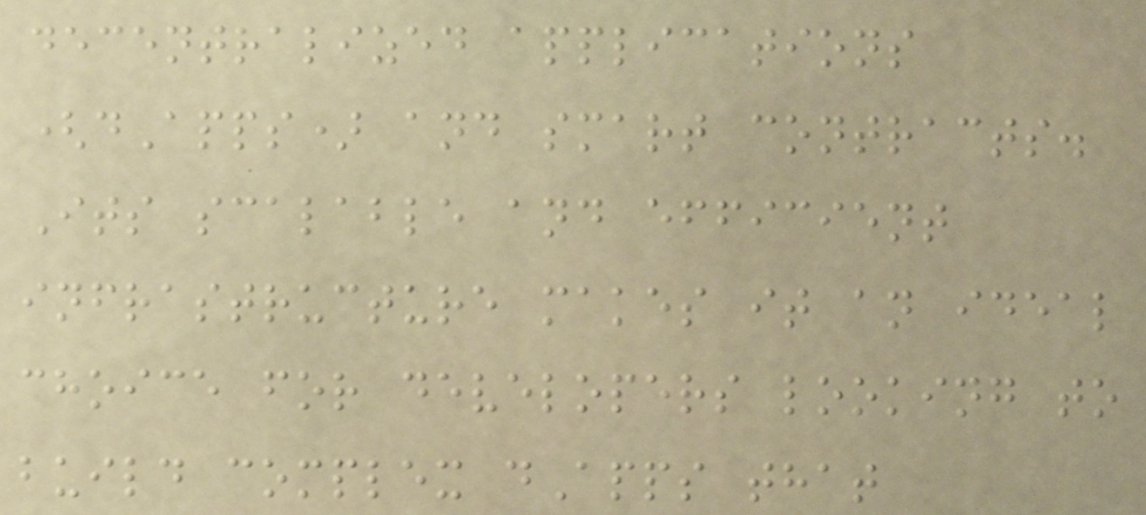decentralized applications
(dApps) and smart contracts.
Its scalable and efficient
infrastructure makes it an ideal
choice for developers looking to
build complex dApps that
